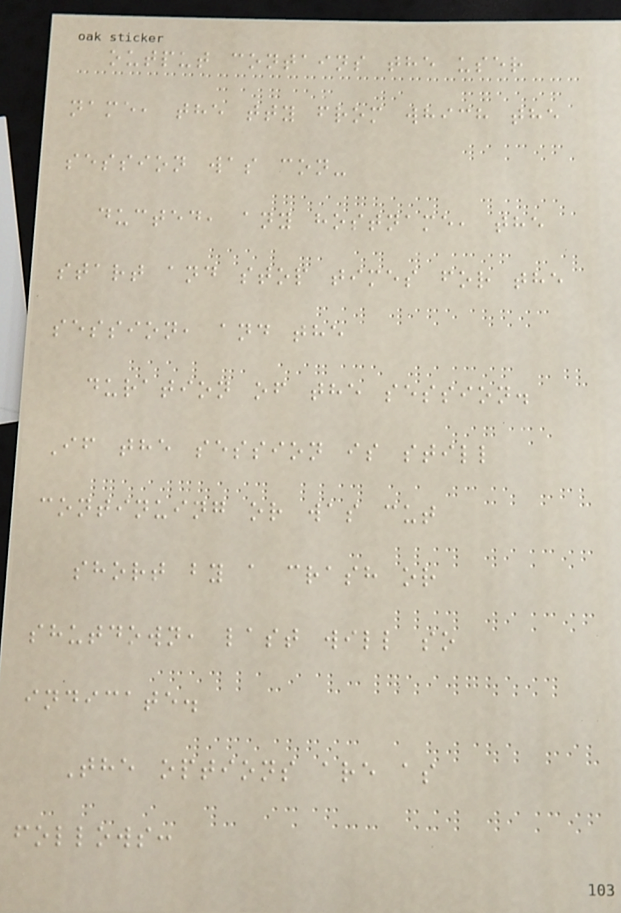output contains the user
name, the tty from which the
session was con-
ducted, any hostname, the
start and stop times for the
session, and the
duration of the session.
If the session is still
continuing or was cut
short by a crash or
shutdown, last will so
indicate.
The options are as
follows:
